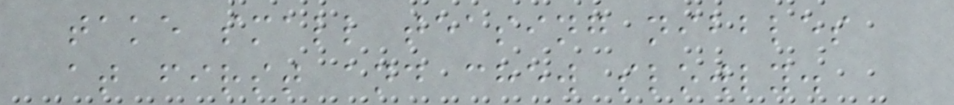take small teasing nibbles
at first and chew slowly.
